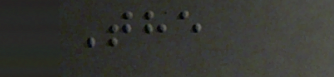The
